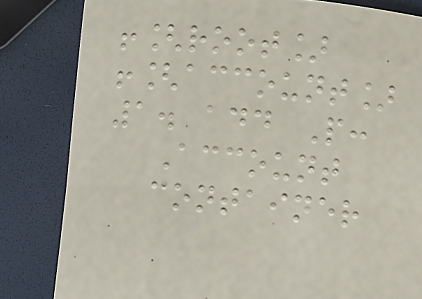![root]
![account]
1. add P:
Account
container
